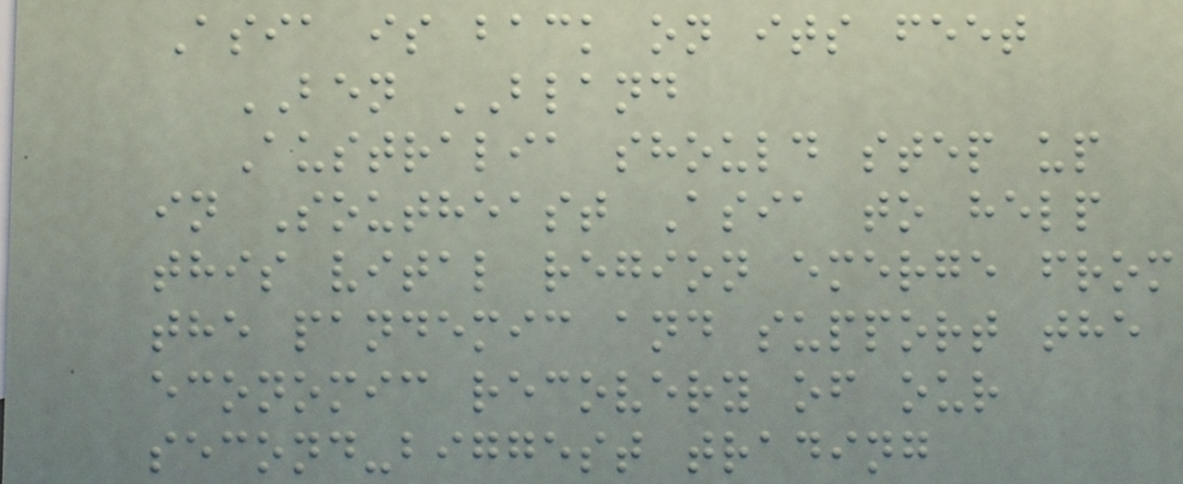Asia is back on its feet
BEN BLAND
Australia should step up
in Southeast Asia to help
this vital region emerge from
the pandemic and support the
economic recovery of our
second-biggest trading
